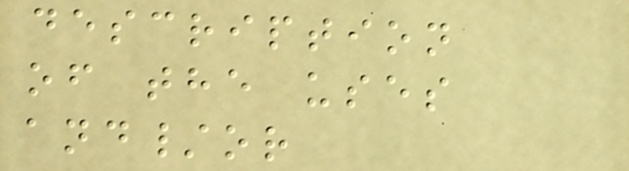description
of the uses
and/or
